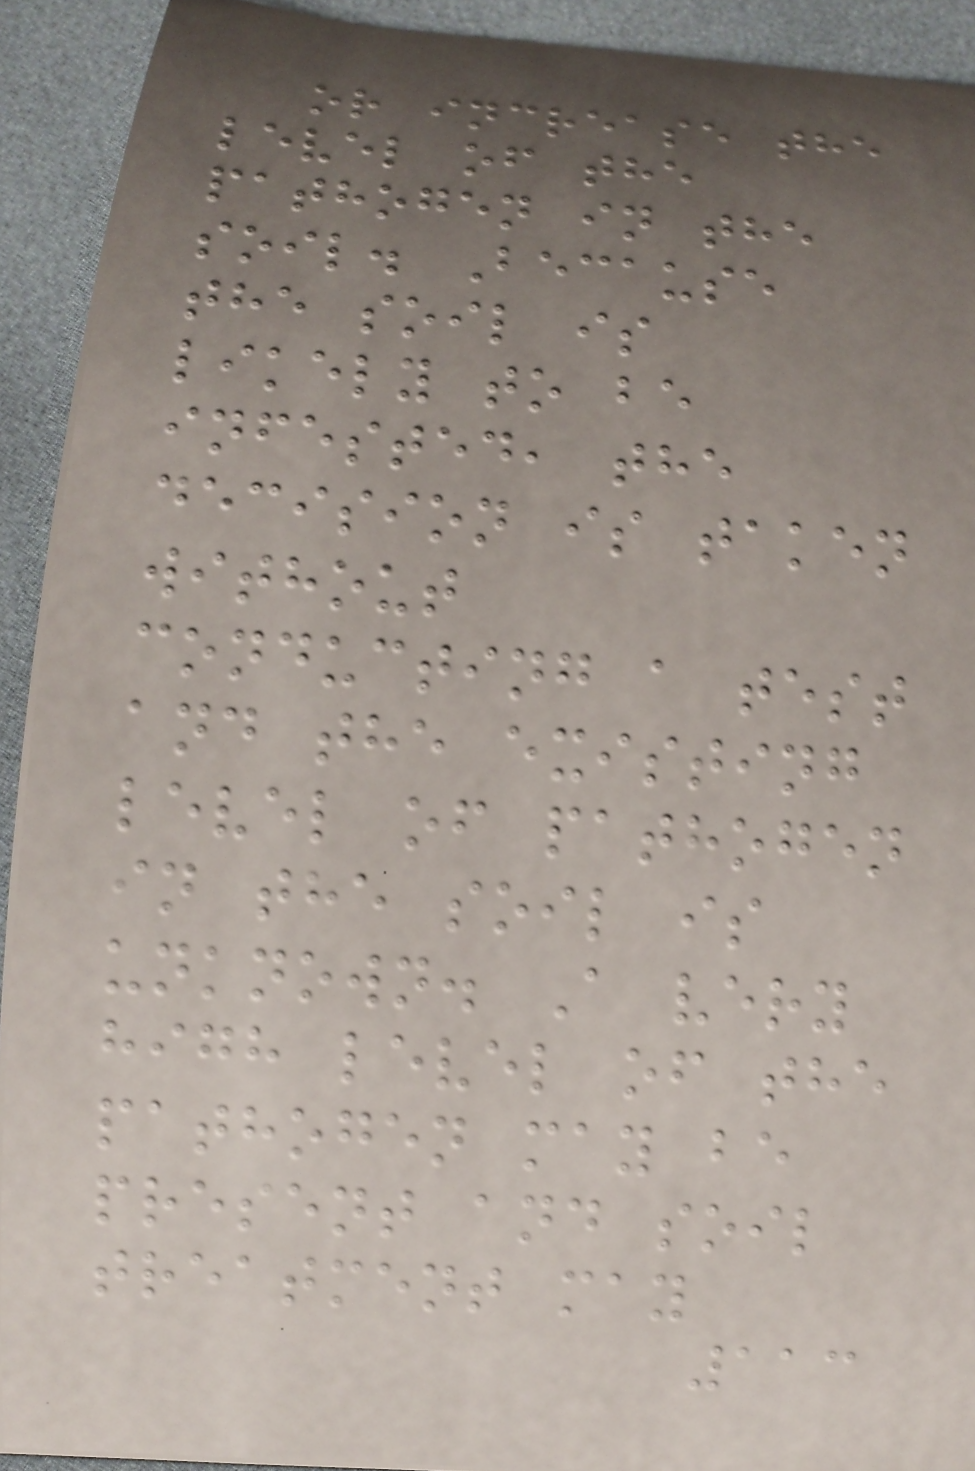or increase the
level of the
pathogen in the
soil. Because
the soil is
likely to be
infested, the
decision is taken
without
conducting a test
and the existing
level of pathogen
in the soil is
unknown. A very
high level of the
pathogen may be
present and soil
treatment may
113
